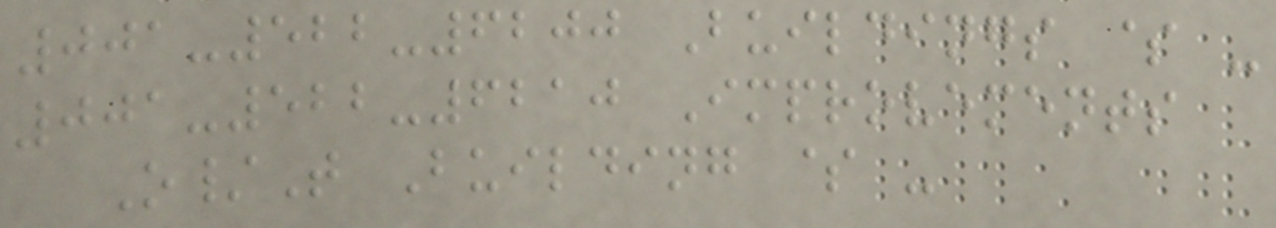001-522-6200 Buildings $ -
001-522-6210 Improvements
O/T Building $ -
